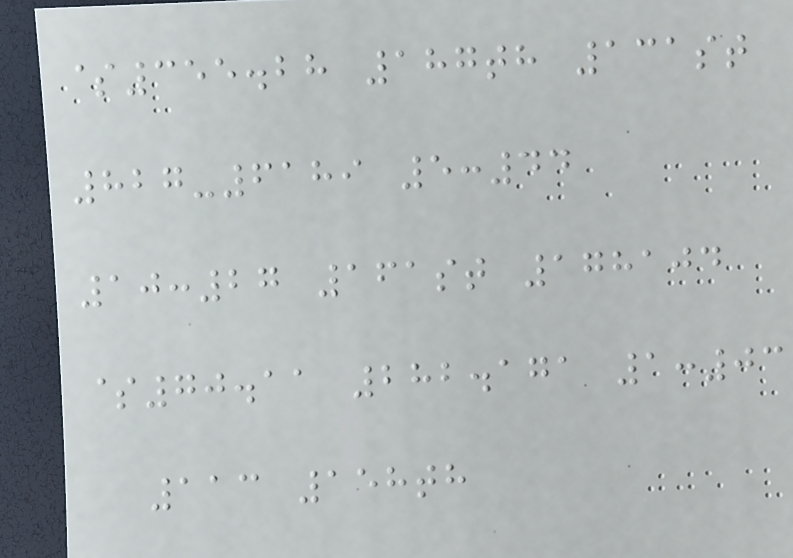$355.28 187th 131st
827-6189 5:44
10:27 161st 178104
$70.11 282.171 1:03
113 158th
